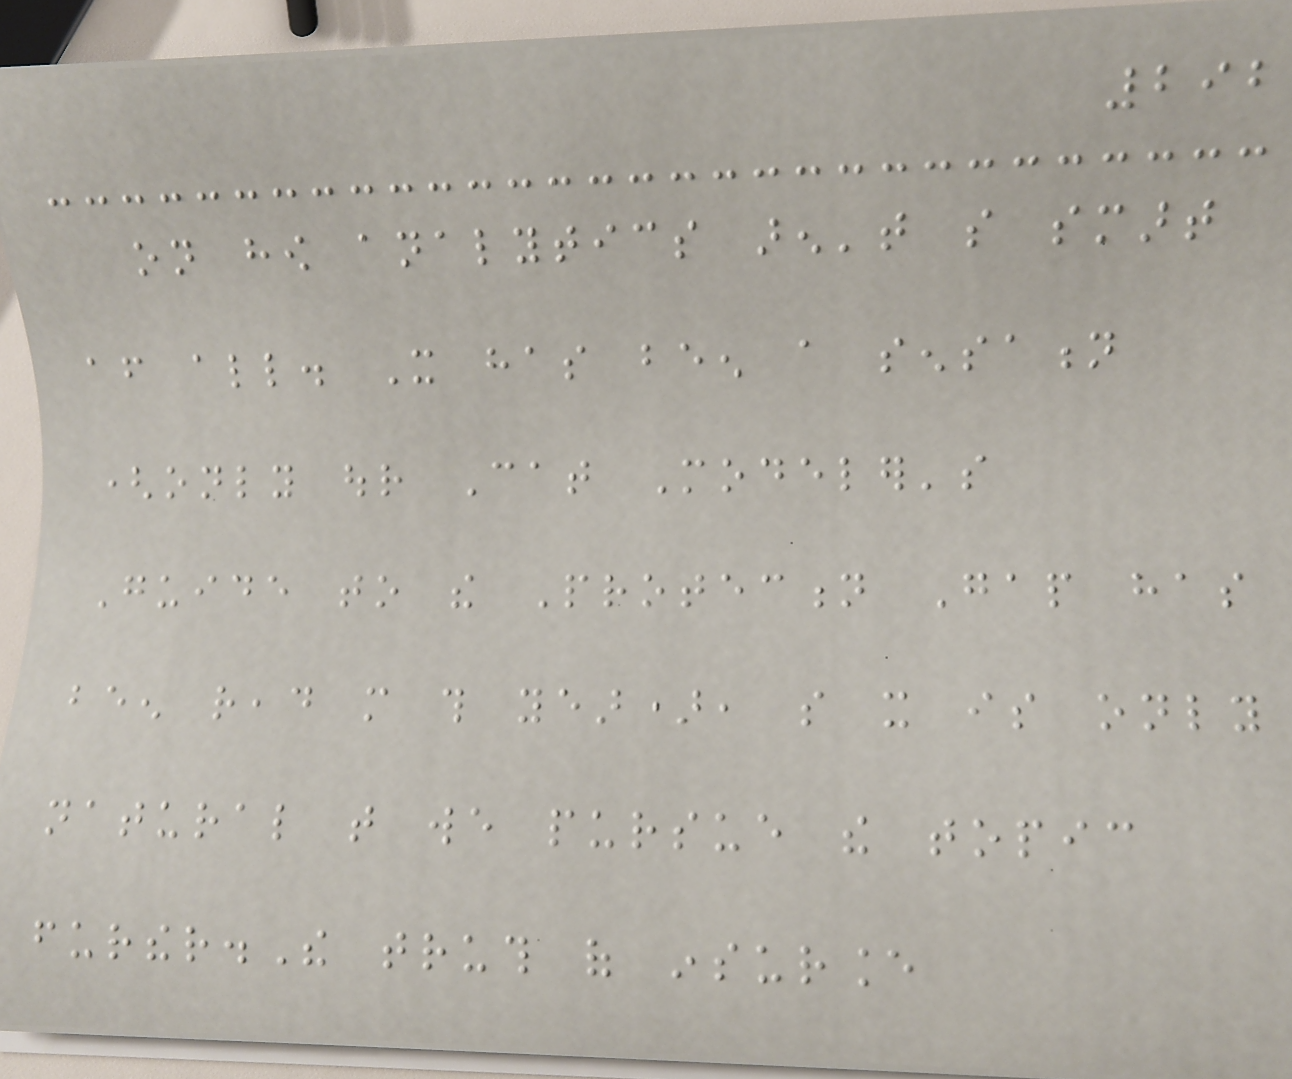292
on how analytics aren't so smart
after all. It has been a sensation
(only our Cat Modeler's
Guide to the Protection Gap has
been read more this year), so it is only
natural that we pursue the topic
further.The truth of insurance
